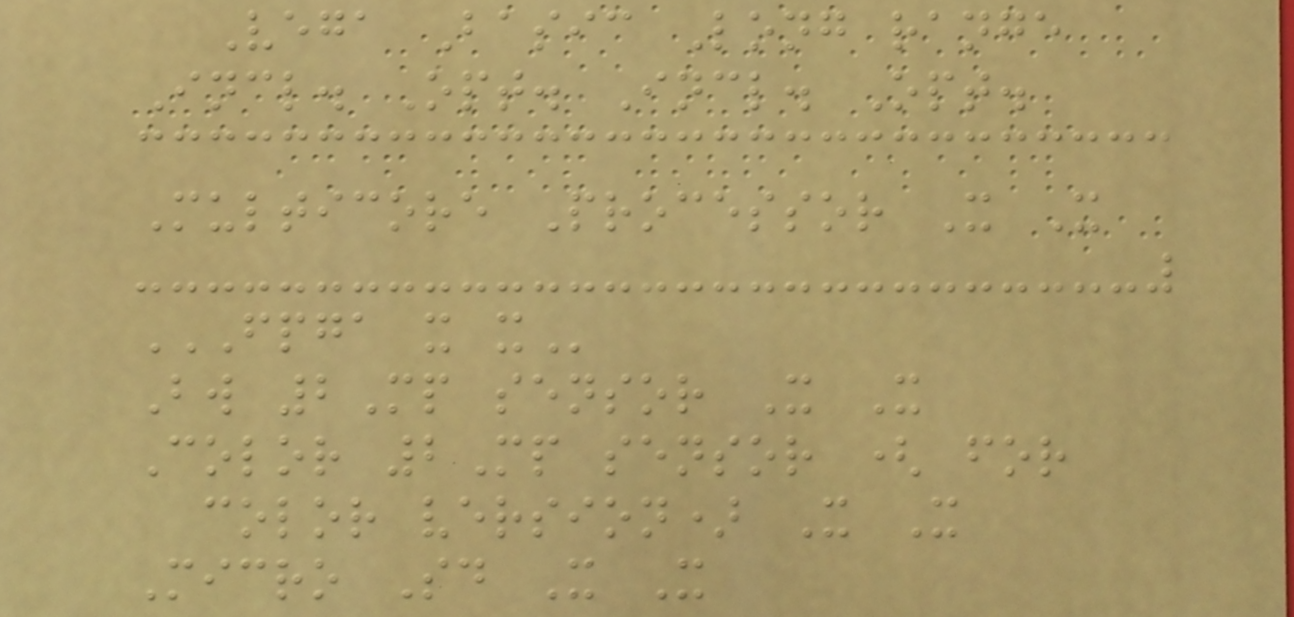Vega Basic Long range
Incl. Opt. Incl. Opt.
Multicore Processor X X
FPGA X X
Bw 2Mp sensor X X
Color 2Mp sensor ( for
color version) X X
Micro Sd X X
